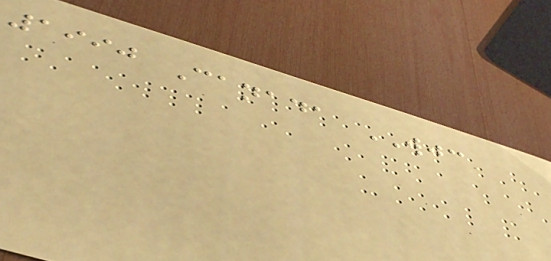1990 Canada WJC
